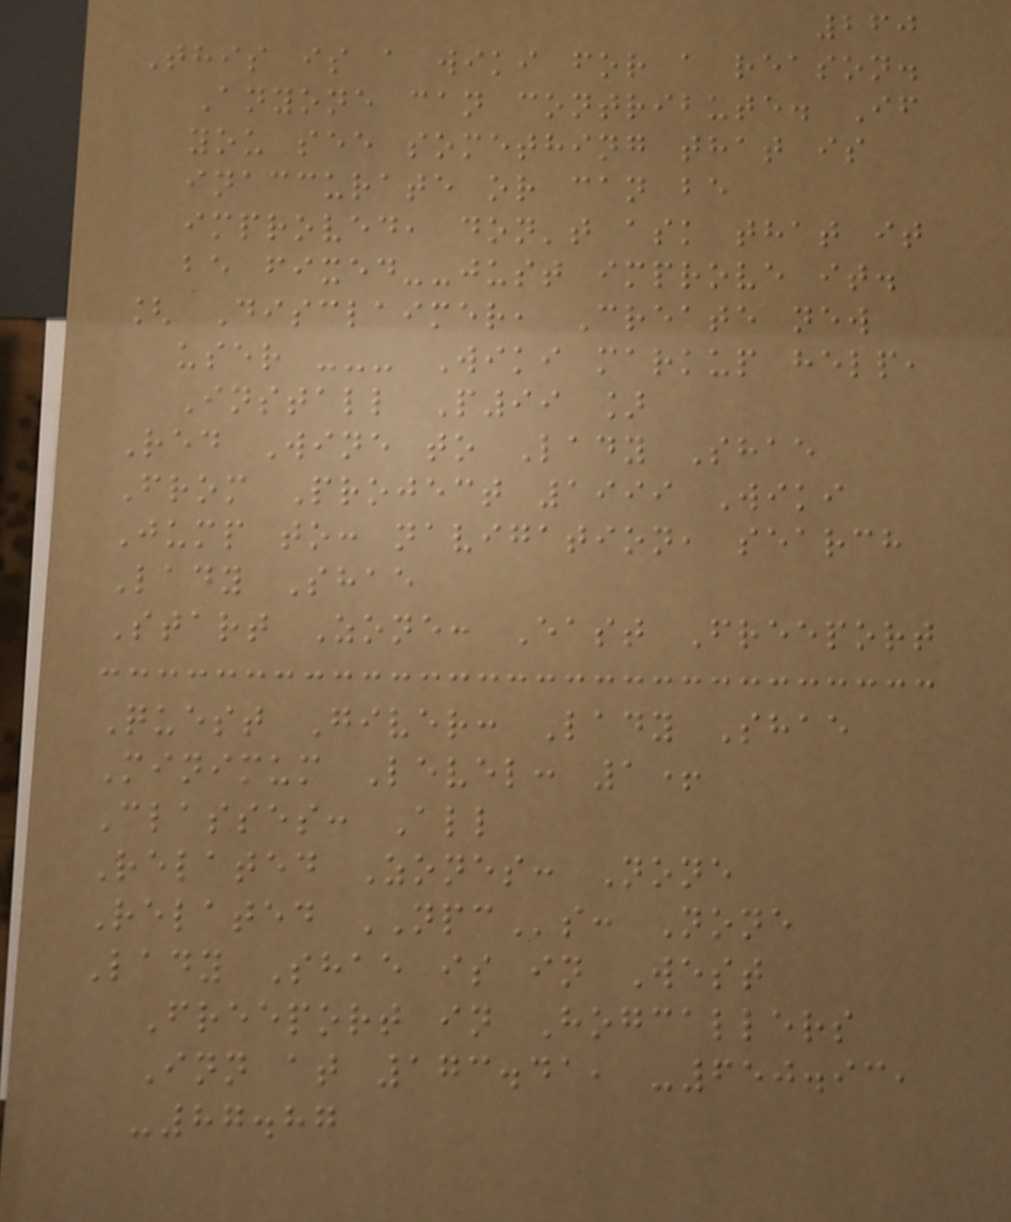260
This is a wiki for a reason.
Anyone can contribute. If
you see something that is
inaccurate or can be
improved, don't ask that it
be fixed--just improve it.
[ Disclaimer, Create new
user --- Wiki markup help,
Install P99 ]
Red Wine to Lady Shae
From Project 1999 Wiki
Jump to: navigation, search
Lady Shae
Start Zone: East Freeport
Quest Giver: Lady Shae
Minimum Level: 1+
Classes: All
Related Zones: None
Related NPCs: None
Lady Shae is in West
Freeport in Hogcallers
Inn at 173.41, -650.93,
-87.87
